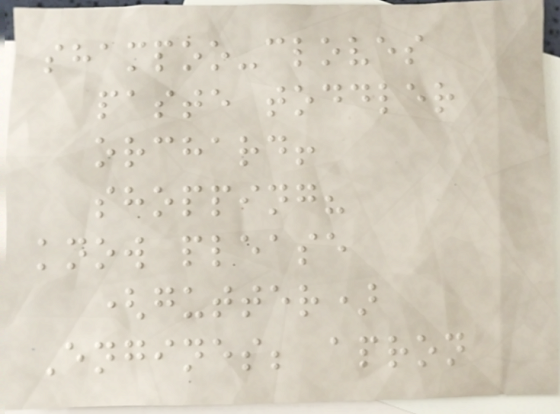shampoo-cloves
paste toddler
orchard!
shopping?
know please
(gutter)
Engines; apron
